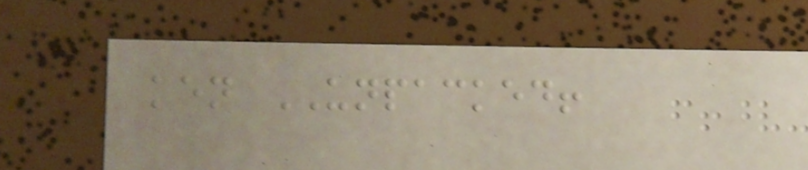ken UNPACKED!
